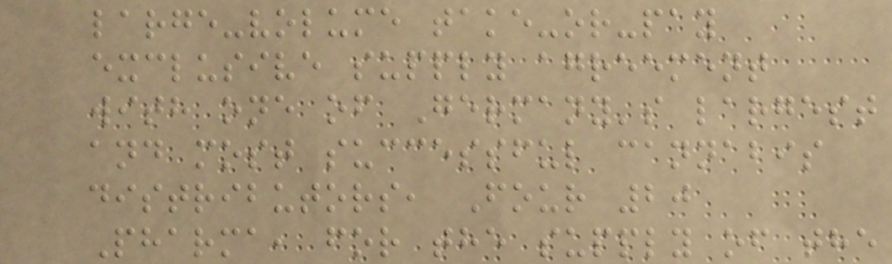large-volume take-or-pay
exclusive supply agreement
with one of Germany's largest
and most successful cannabis
distributors, Four 20
Pharma, for the supply of the
